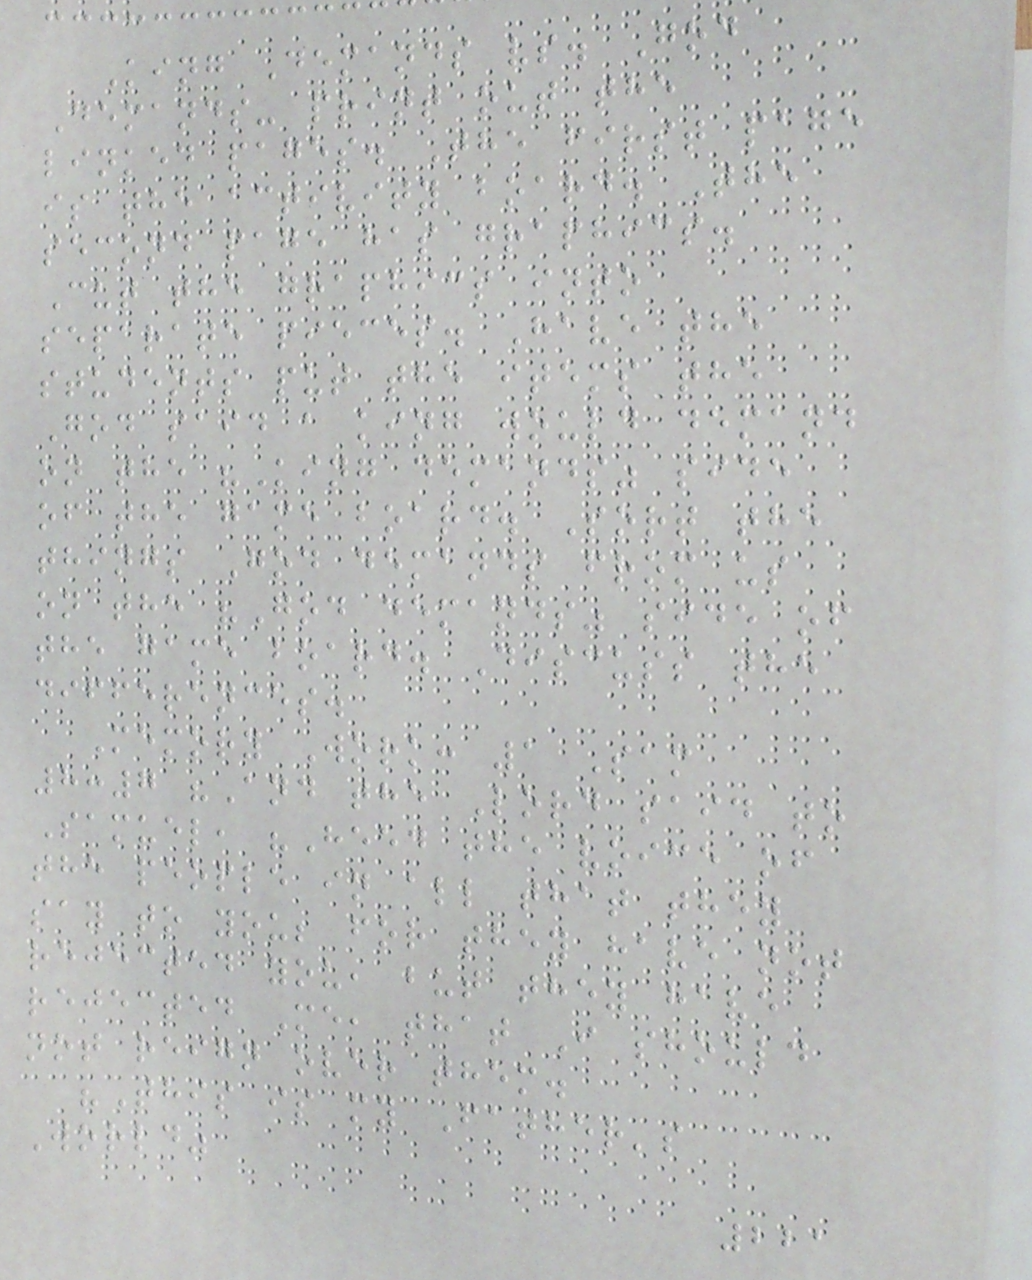King Demands vs. God
Demands- print out the
linked pages. The first page
is the activity board. The
second page has graphics.
Cut the graphics into
separate pieces. Have the
students put the items the
God said a king would demand
on the "King demands" side
of the game board. Sort the
things God demands from us
on the "God demands" side of
the game board. Discuss the
differences.
Memory Work: 1 Sam
8:7 "And the Lord said to
Samuel, "Heed the voice of
the people in all that they
say to you; for they have not
rejected you, but they have
rejected Me, that I should
not reign over them.
"This is my Father's
World"
221
